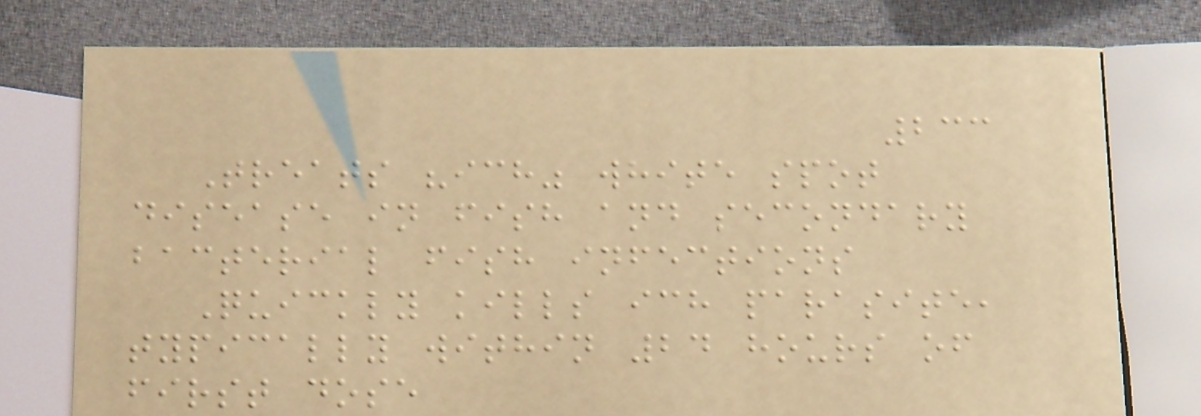233
Treats "ich" white spot
disease in fish and secondary
bacterial fish infections
Quickly kills ich parasite,
typically within 24 hours of
first dose
